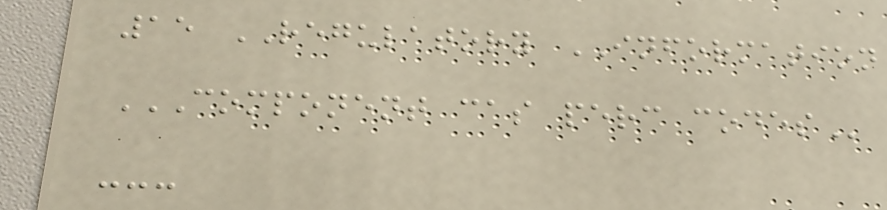15 REGULATORY INFORMATION
COMPONENT CAS PERC CODES
---
